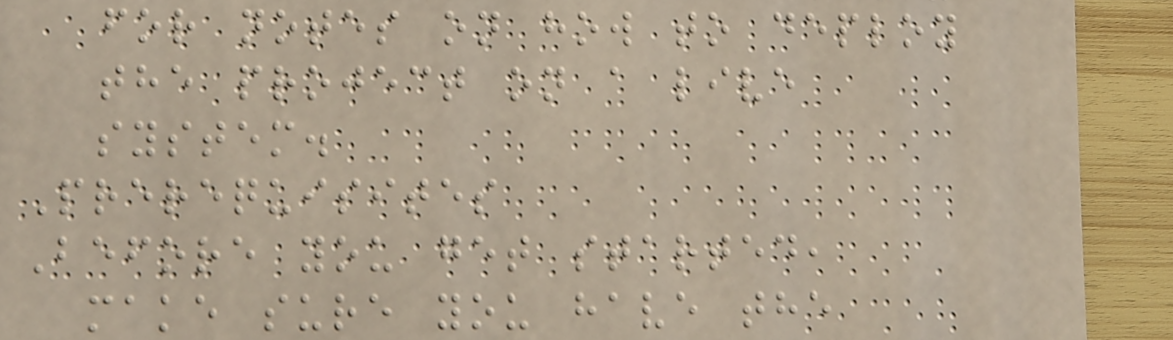for notes on how to deploy
the project on a live
system.
Prerequisites
Before you get started,
make sure you have the
